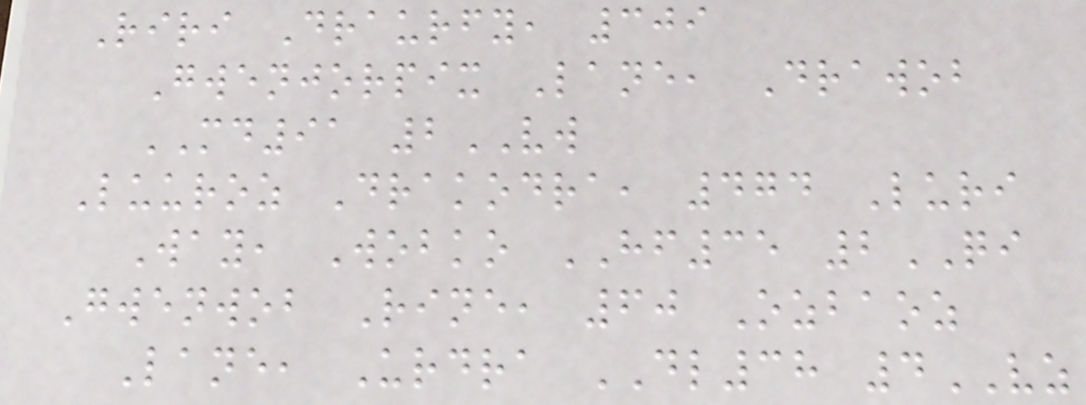Riri Draurfy, 309
Gwenjorpix Lane, Drawob
MD91 2VW
Luuroz Drakodra, 474 Luri
Way, Wobko HF35 2QI
Gwenwob Rine, 60 Ozbaoz
Lane, Urdra DL38 4VZ
